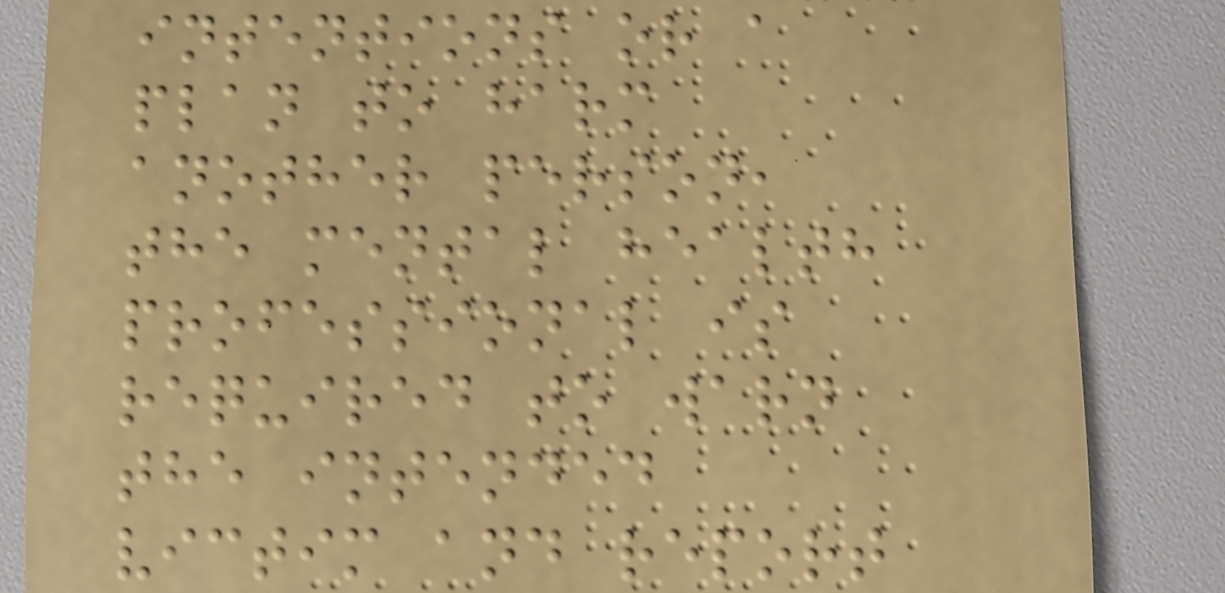intentions or a
plan to harm
another person,
the mental health
professional is
required to warn
the intended
victim and report
